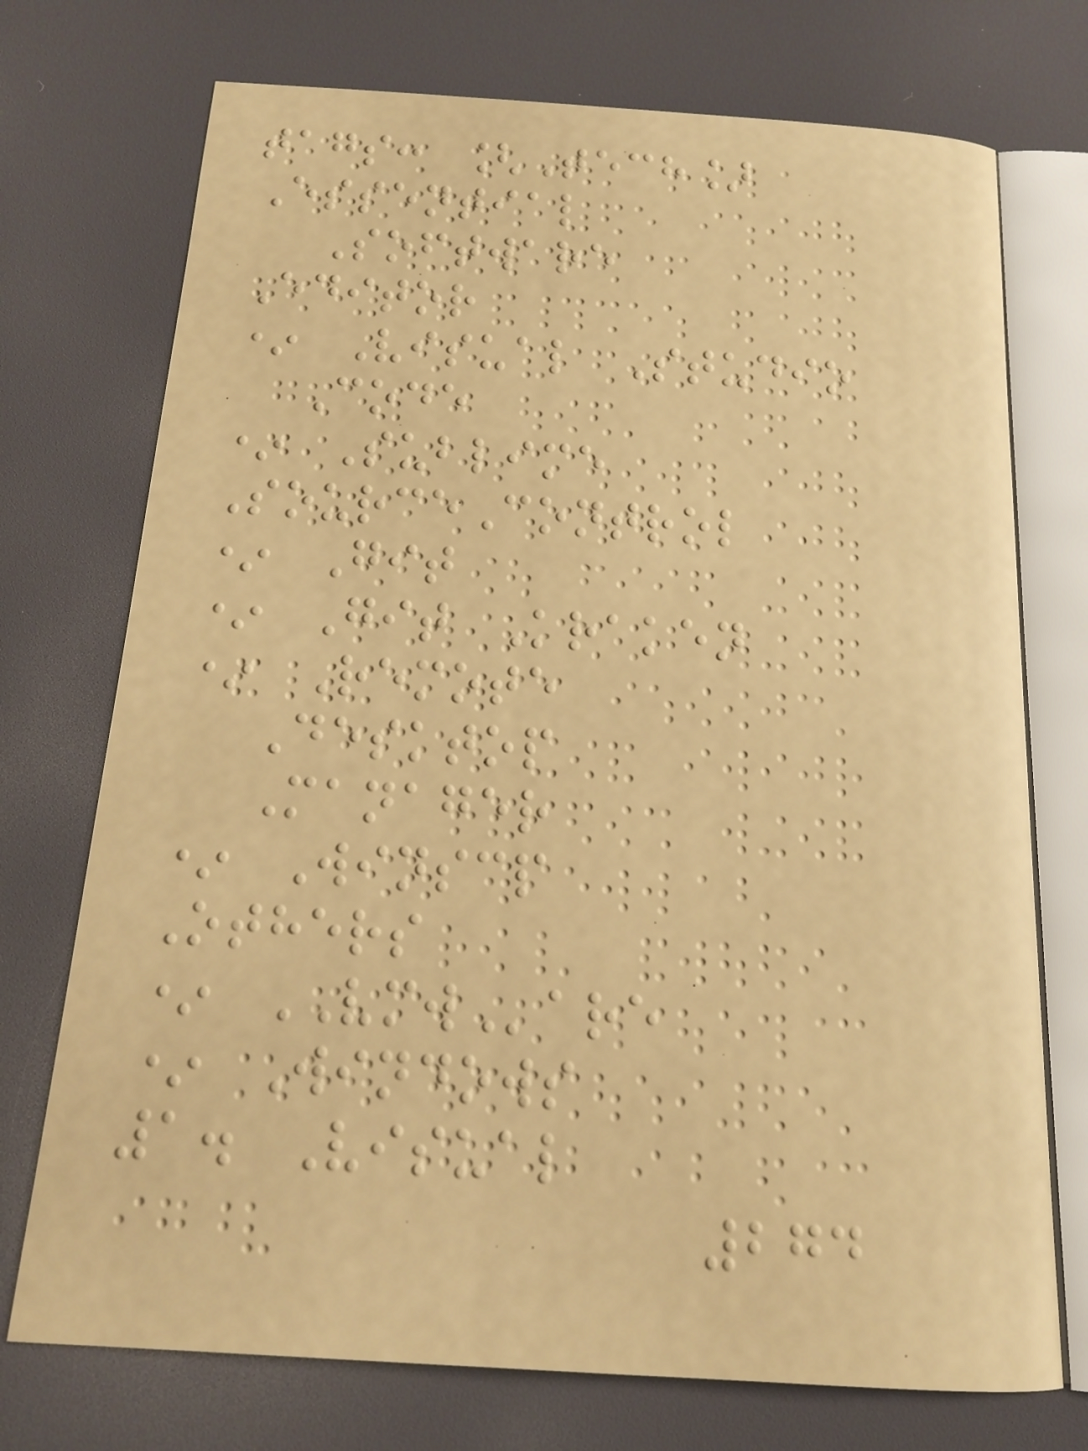tags: [Tech]
Essential
Software
Editor
* Visual Studio
Code
* Sublime
SourceControl
* Git
* Git Kraken
* Remote
Desktop
Manager
* Winscp
Others
* VMWare
* Windows
1. Visual
274
